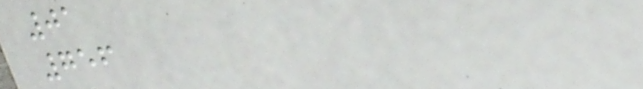01
756
